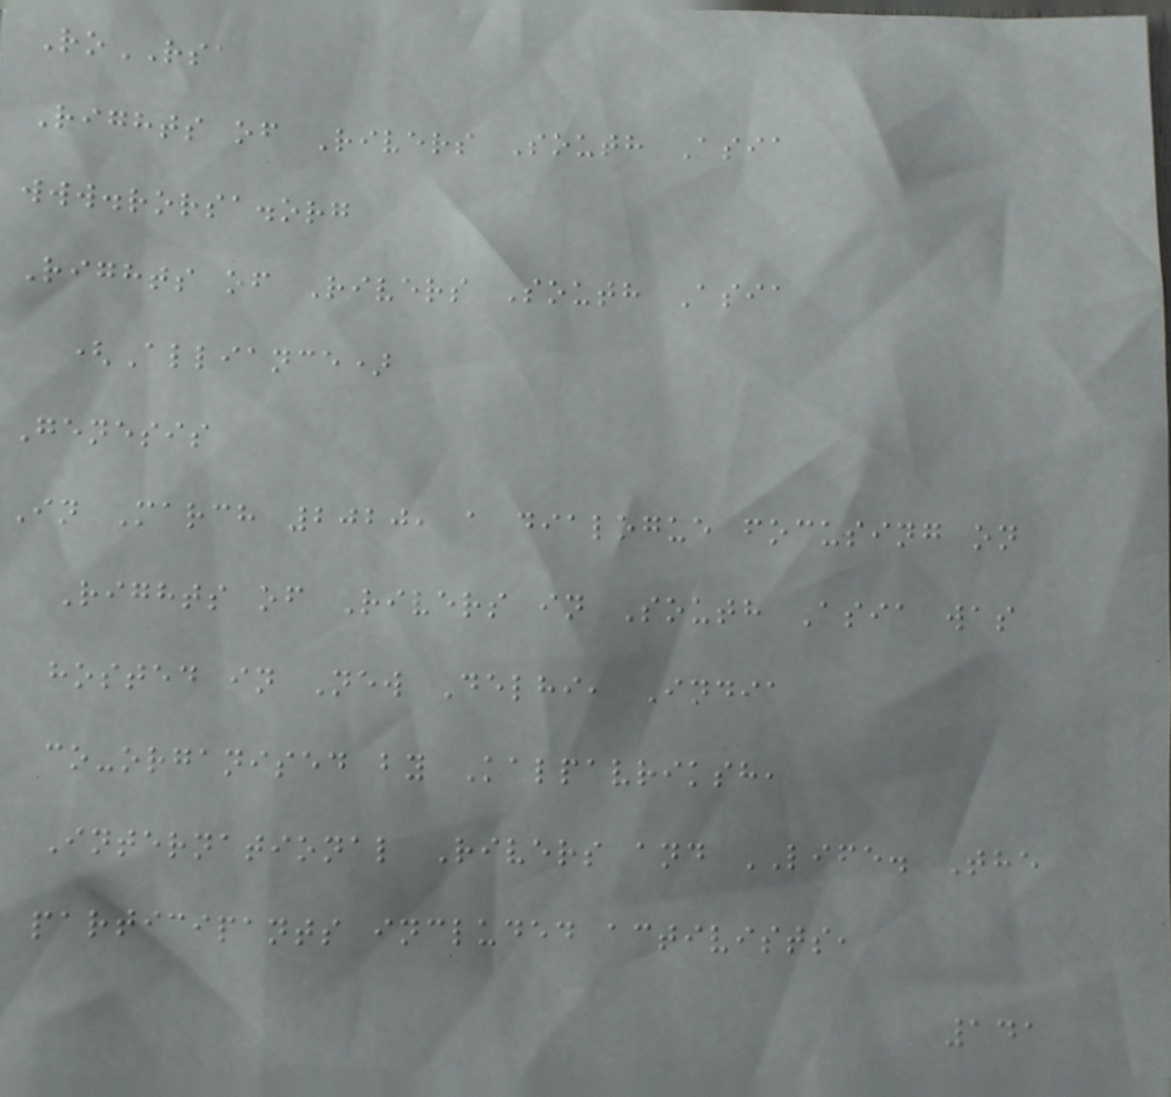RoRSA
Rights of Rivers South Asia
www.rorsa.org
Rights of Rivers South Asia
(Alliance)
Genesis
In March 2020, a dialogue focusing on
Rights of Rivers in South Asia was
hosted in New Delhi, India
co-organised by Kalpavriksh,
International Rivers and LIFE. The
participants included activists,
141
